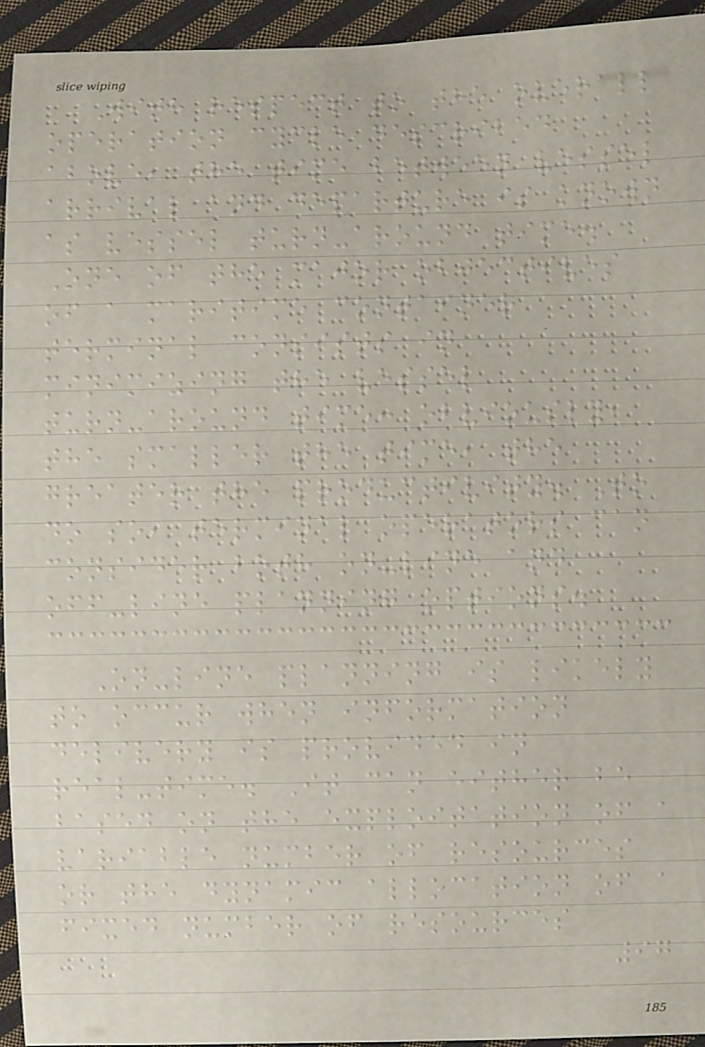With respect to the overall
operation cycle described
above, the time between vessel
arrival and departure is known
as vessel turn-around time.
One of the major objectives
of a maritime container
terminal consists in
minimizing the vessel
turn-around time: obviously,
the smaller the time, the
greater the productivity. To
do so, terminal operators can
consider both on-line and
off-line planning options.
On-line planning is likely
to occur when information
delivery is provided in
real-time. It can either be
based on the exploitation of a
variable number of resources
or the dynamic allocation of a
fixed number of resources
97
